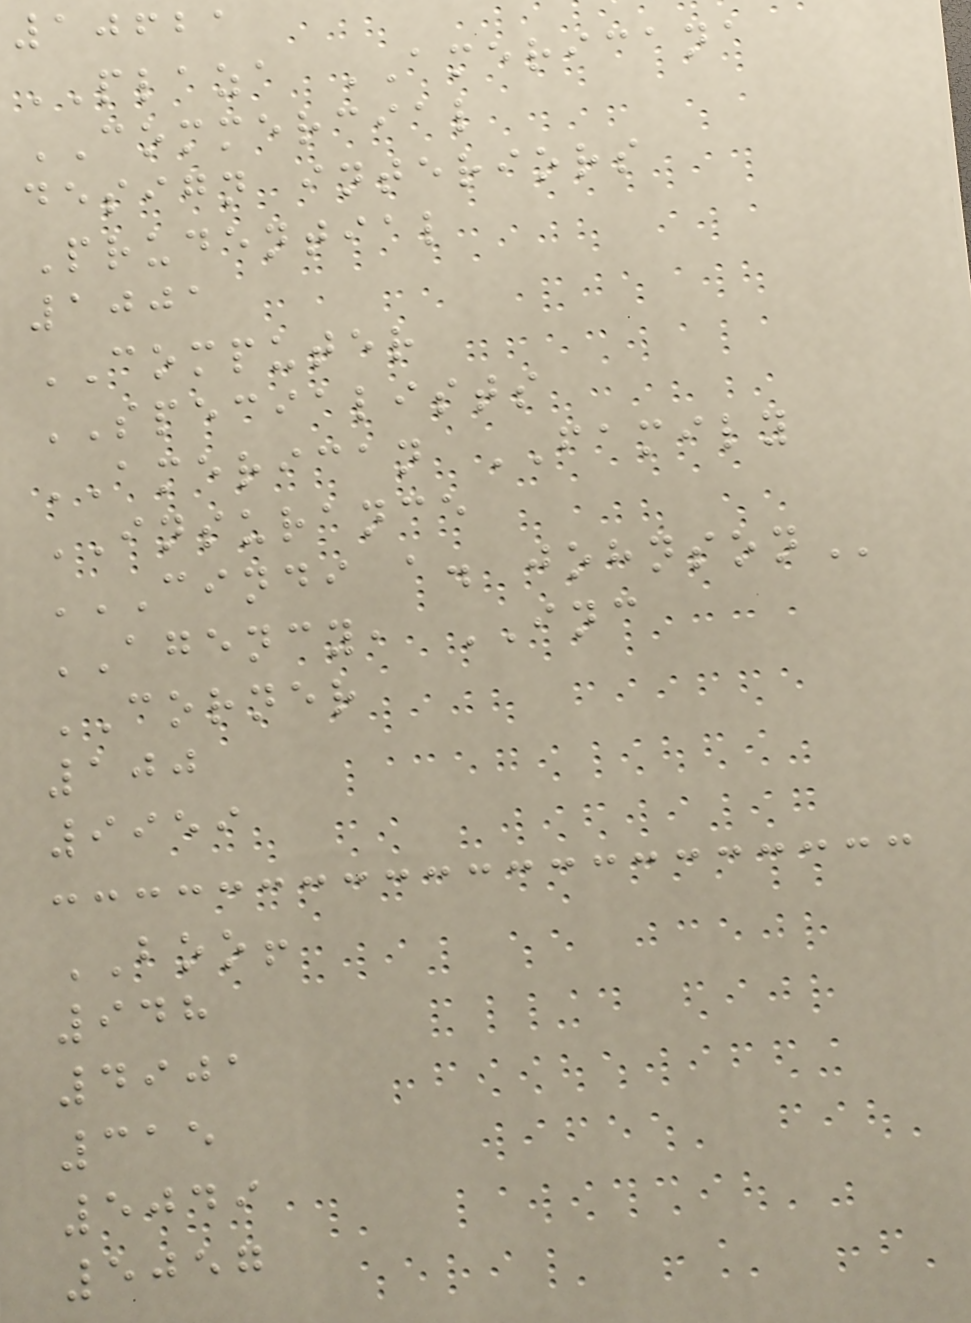10621
PLAZA AMERICANA
COMMERCIAL
design interiors
Prudential
1001
COMPUTER
SPECIALISTS
AMERICAN FAMILY
INSURANCE
CINDI A. JOHNSON
AGENCY, INC
CORNER
100
9959
BOO!
948
4901
315
5049
5057
